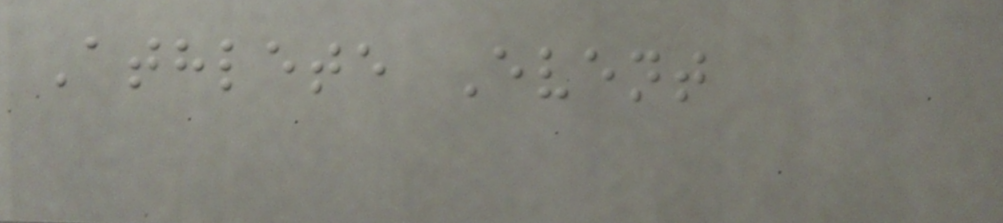Athlete Event
